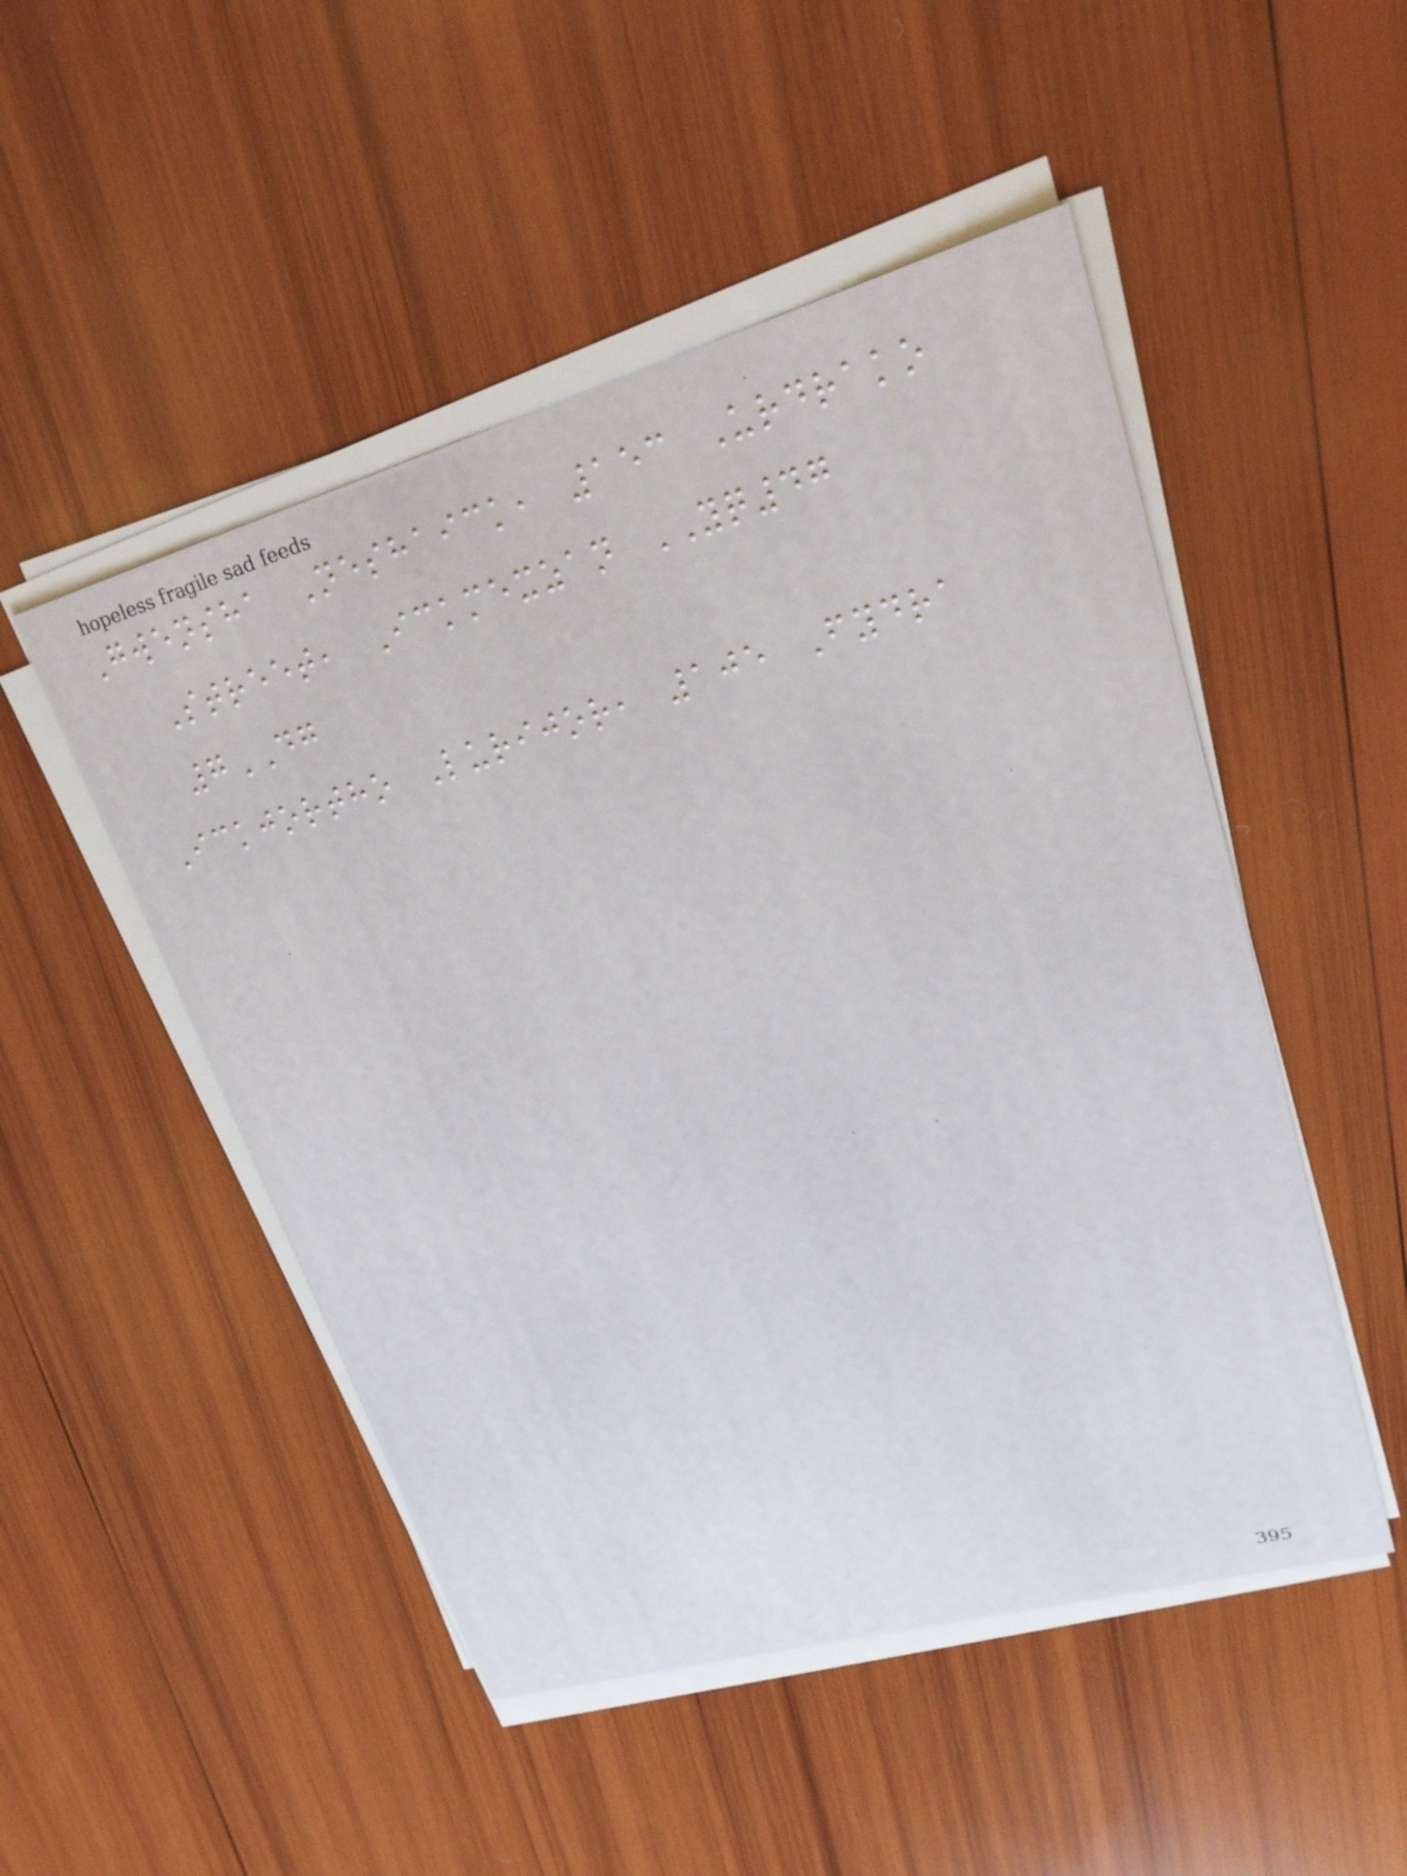Gwensha Neshaick, 153 Urdrako
Street, Ickmexzan YQ47
7DG
Ickjortho Lurijor, 105 Fydra
